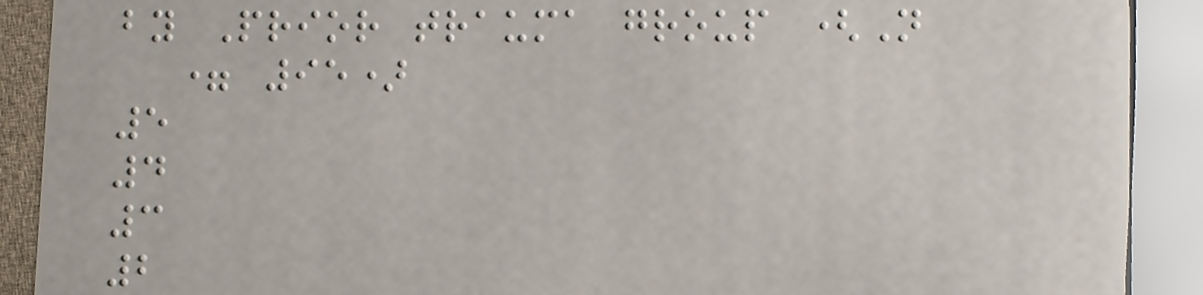by Prior trauma group (N
= 95)
5
4
3
2
